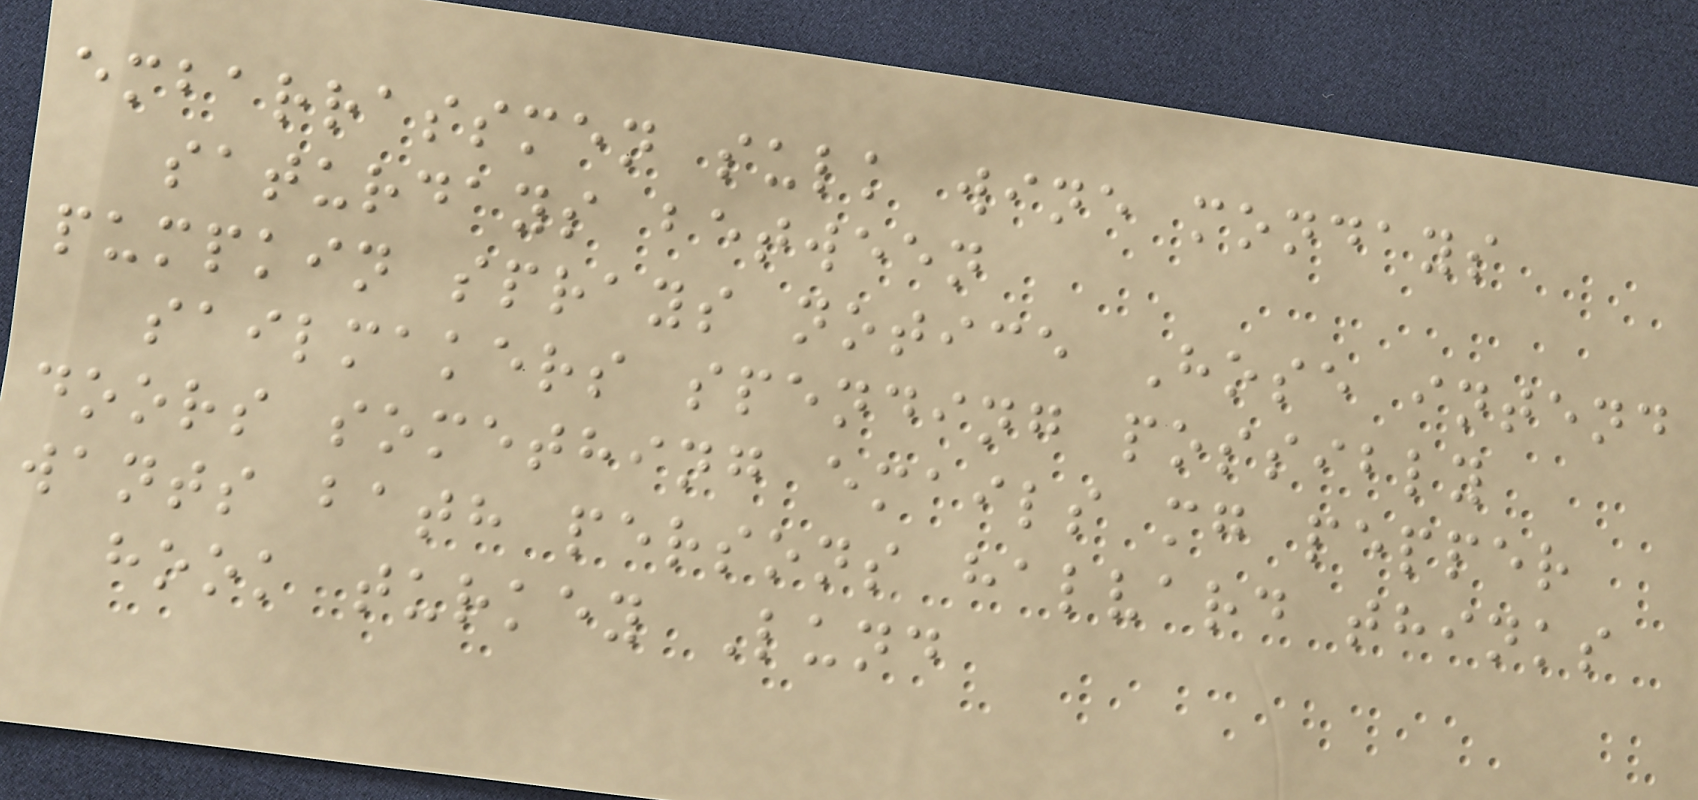embarrassmen sulk wine mondays
saturdays between
pumpkin sprays notice Hose intend
sailmakers spending possibly
doors something emails mg pepper
wants bath persons halvard thinks
hook turkey Lund
